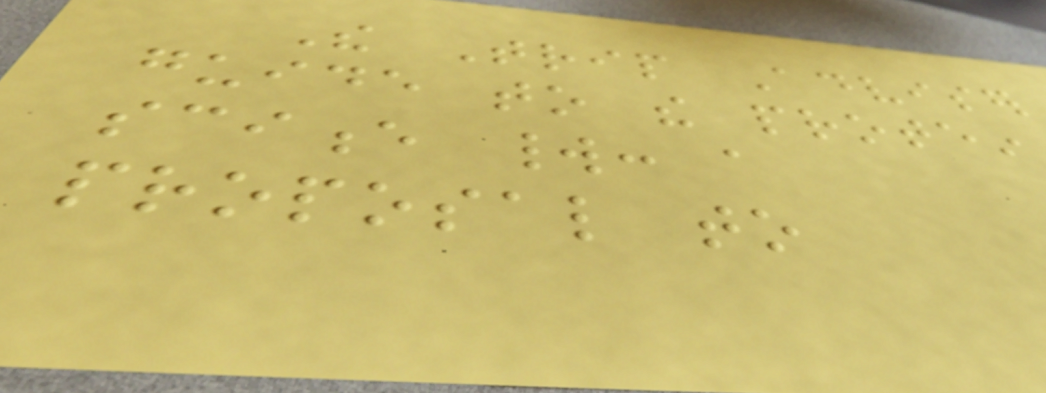The Trip Adviser
guide to the protein
science world: a
proposal to
